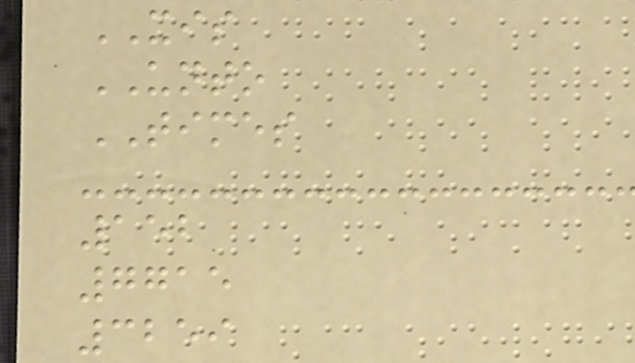XIS
UNTO
TIMES
152
7715
3259
